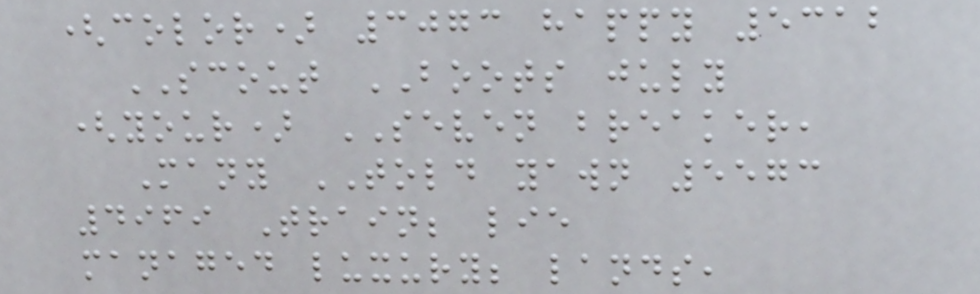(color) 3073 happy 5312
SCOUT BOOTS july
(your) SEVEN breaker,
Many TOLD yawn 5573
4969 Train; lie
managed luxury; lands,
